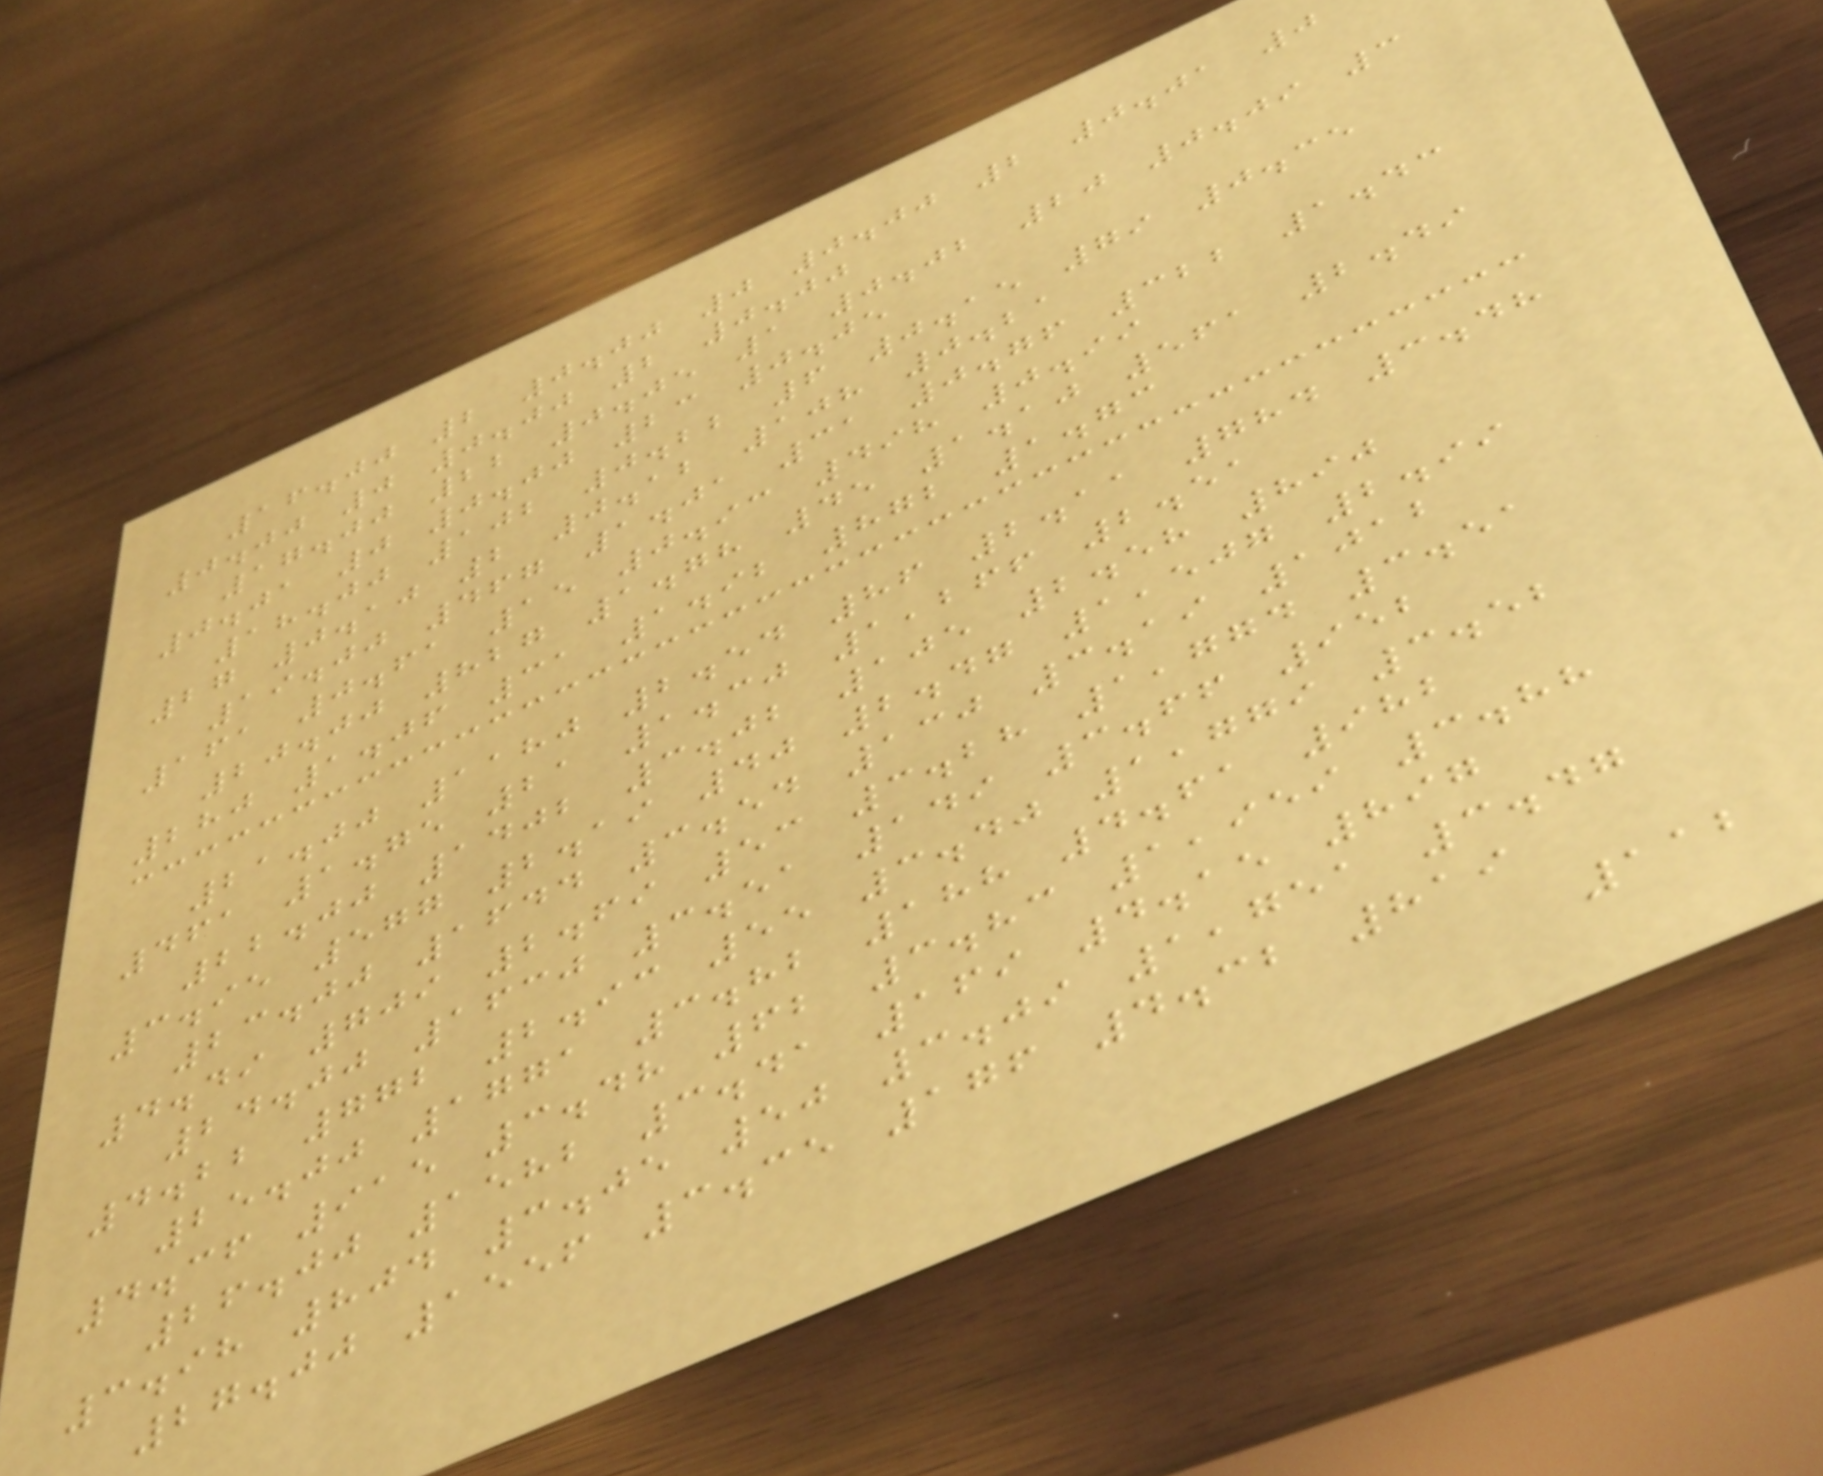16.00 2 0.00 0 0.00 2 0.01 0
0.00 0 0.00 2 0.00
17.00 22 0.05 1 0.02 20 0.09 3
0.01 0 0.00 23 0.05
18.00 102 0.22 6 0.15 79 0.35
27 0.10 2 0.12 108 0.21
19.00 467 1.01 31 0.76 322 1.43
161 0.61 15 0.93 498 0.99
20.00 827 1.78 45 1.10 561 2.49
280 1.06 31 1.92 872 1.73
21.00 1180 2.54 86 2.11 784 3.48
461 1.75 21 1.30 1,266 2.51
22.00 1402 3.02 105 2.58 890
3.95 577 2.19 40 2.47 1,507 2.99
23.00 1644 3.54 130 3.19 1012
4.49 709 2.69 53 3.28 1,774 3.51
24.00 1630 3.51 149 3.66 952
4.22 772 2.93 55 3.40 1,779 3.52
25.00 1771 3.82 188 4.61 982
4.36 915 3.48 62 3.83 1,959 3.88
26.00 1582 3.41 169 4.15 897
3.98 804 3.05 50 3.09 1,751 3.47
27.00 1556 3.35 176 4.32 819
112
